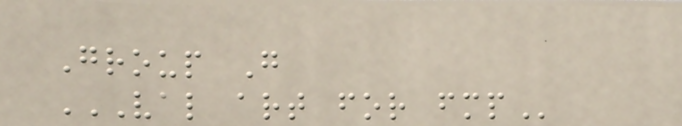Group G
VAL ART FOR FMP
